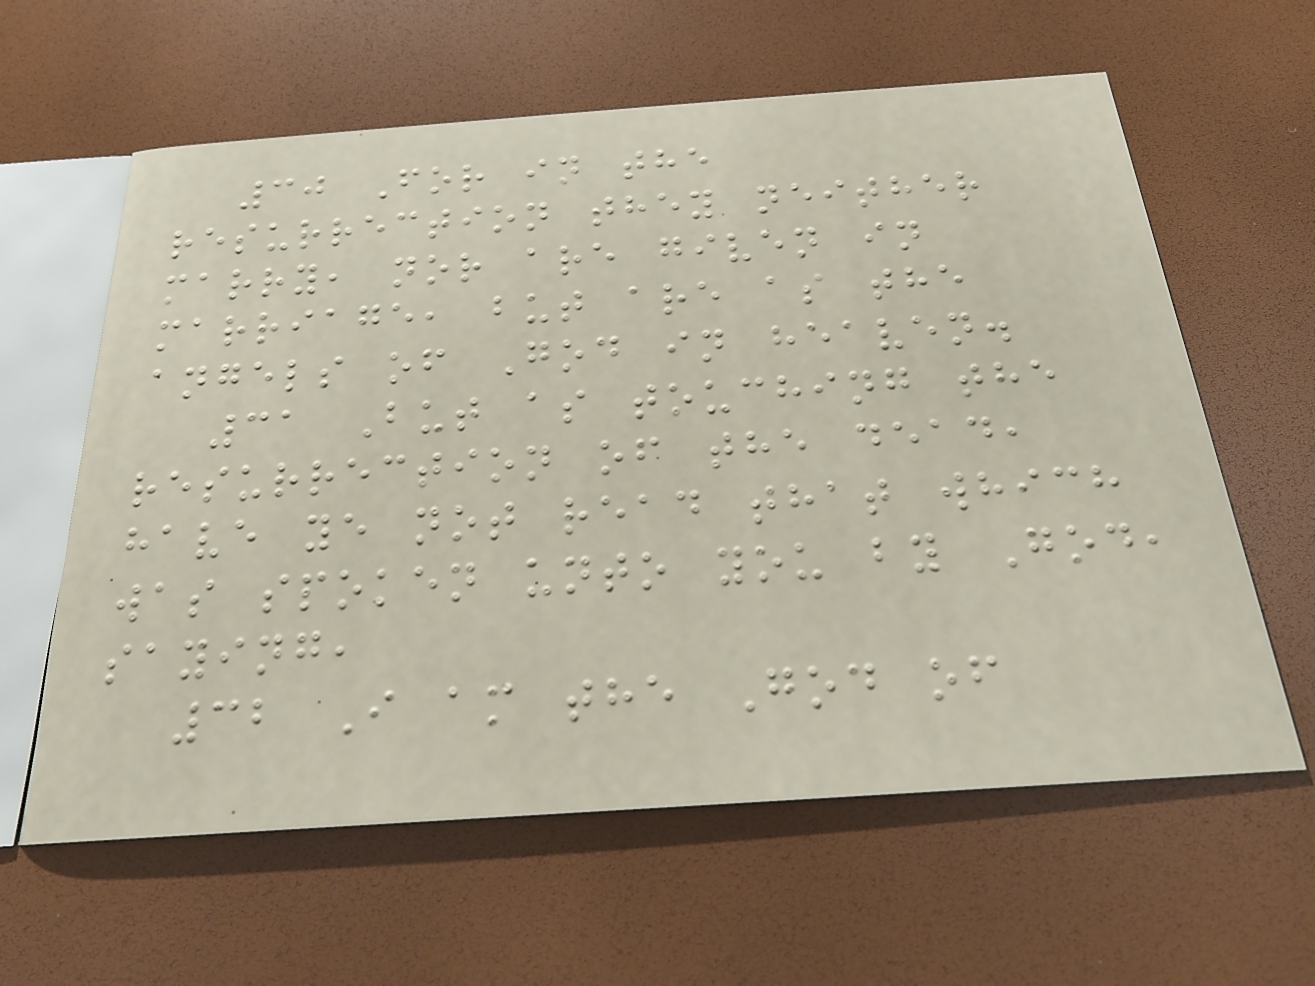30 For in the
resurrection they neither
marry, nor are given in
marriage, but are as the
angels of God in heaven.
31 But as touching the
resurrection of the dead,
have ye not read that which
was spoken unto you by God,
saying,
32 I am the God of
